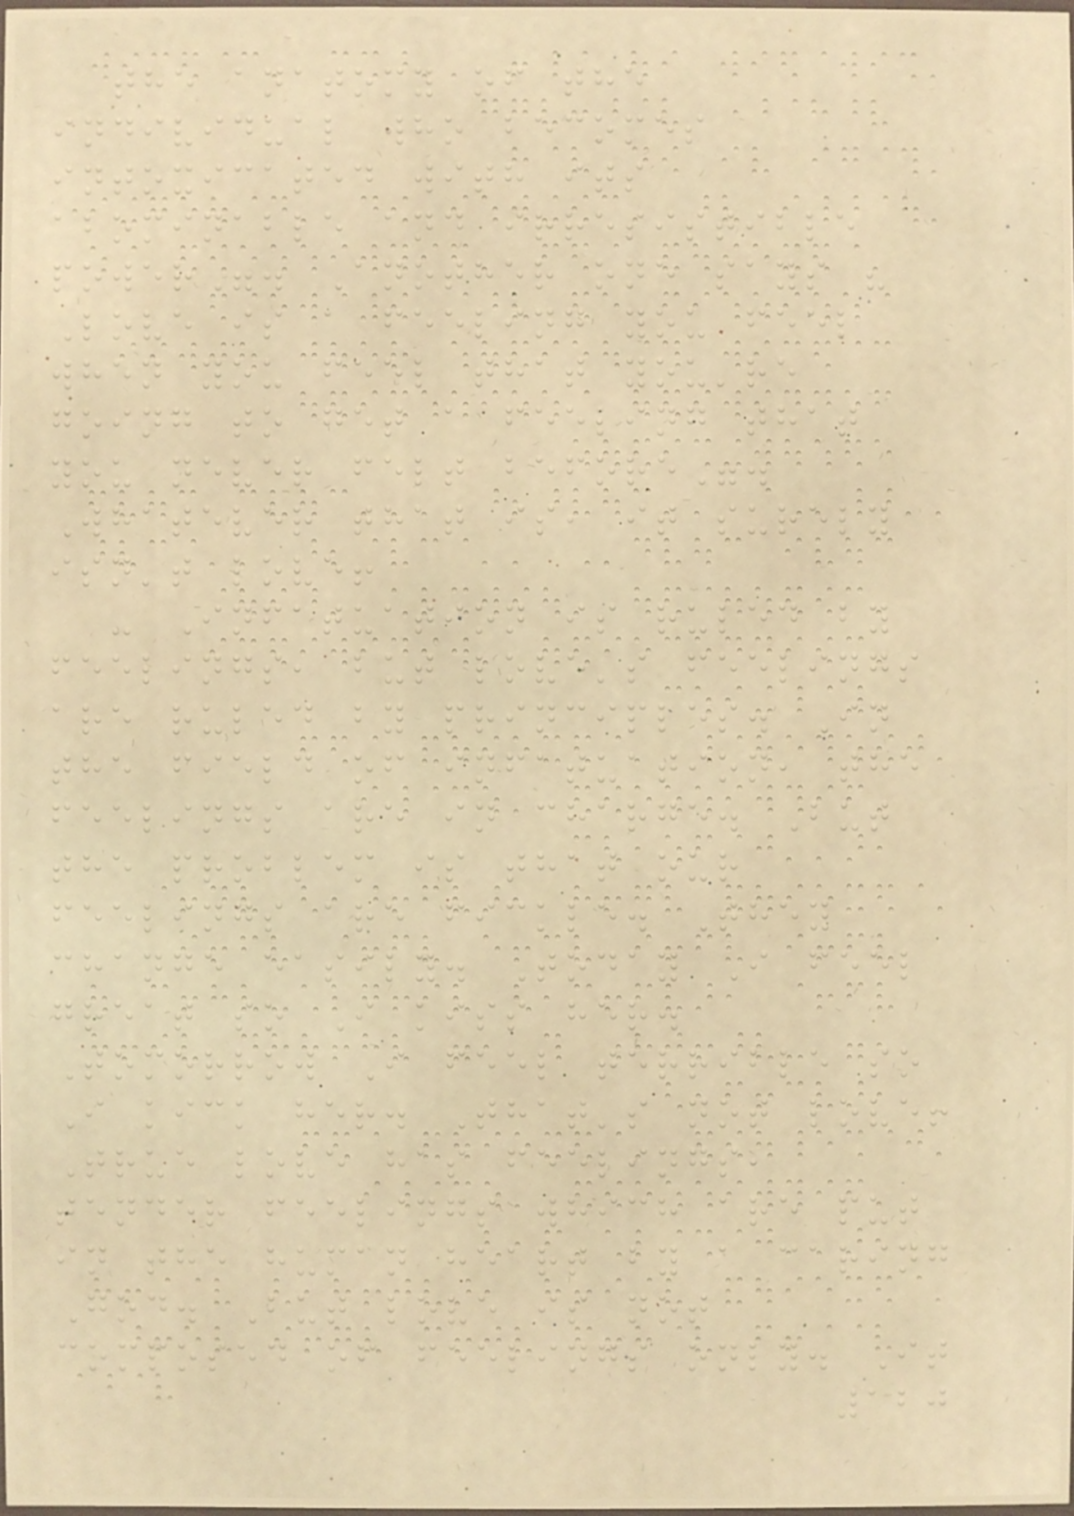the anatomy of the
individual who becomes
intoxicated with its
abominable and irresistible
power". Another one says "
Love is a feeling you feel
when you feel that you're
going to get a feeling that
you never felt before".
Whatever that is, it surely
isn't love!
- Infatuation is ruled by
feelings, but love's feelings
are ruled by principles. In
the field of infatuation, the
feelings are in charge. But
the problem is that our
feelings are fickle. They
change easily. Today I feel
great so I kiss her.
Tomorrow I feel terrible so
I kick her. That's not love!
True love has feelings,
tender feelings which are put
in the human heart by a caring
God. But love is not
composed of feelings only. It
120
